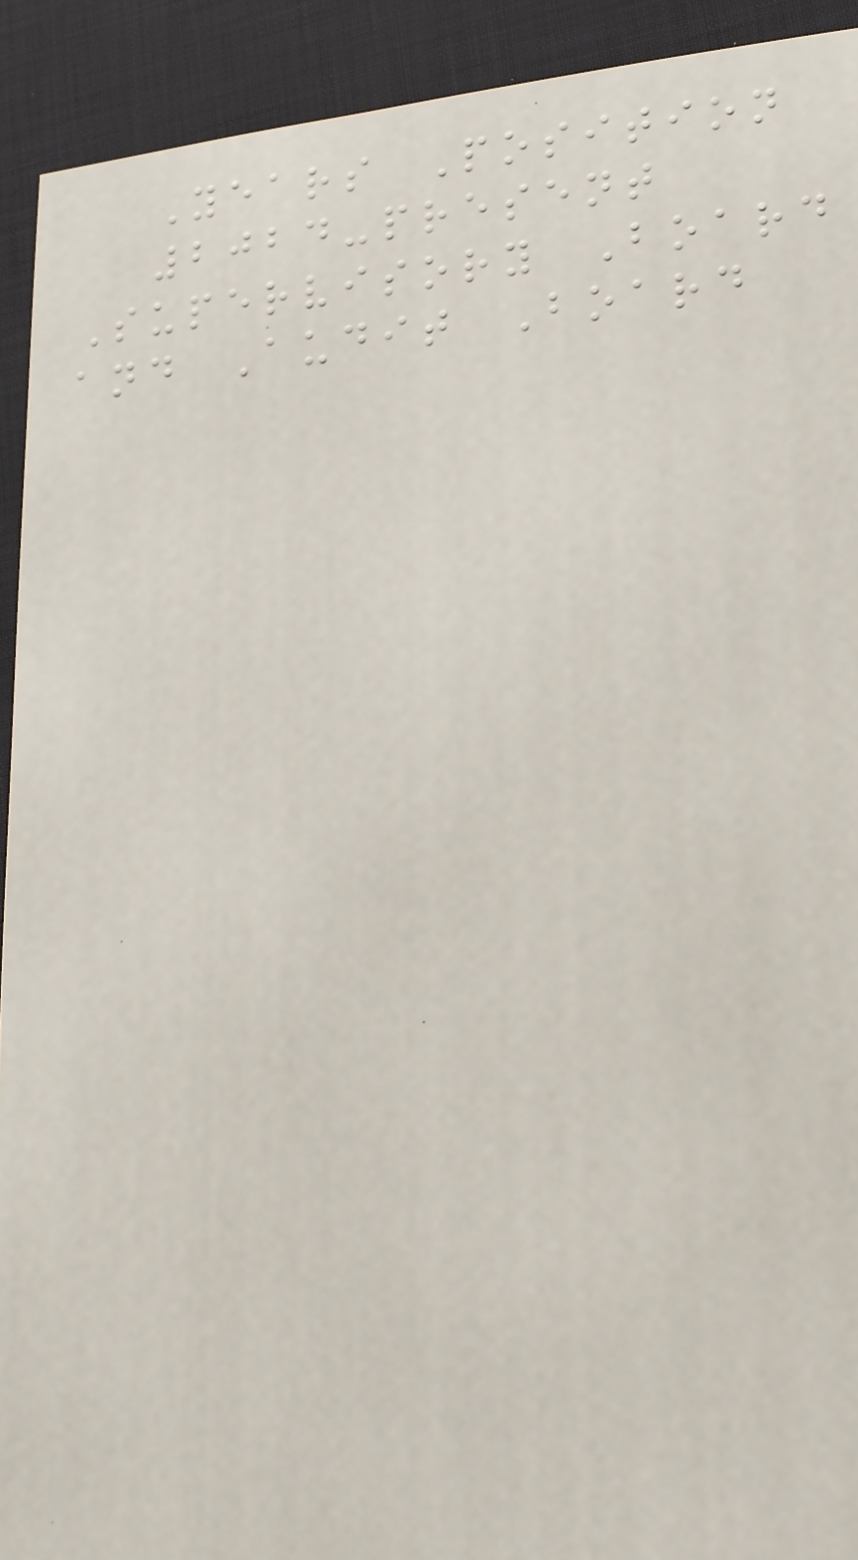Years Position
2024-present
Supervisory Board
and Audit Board
